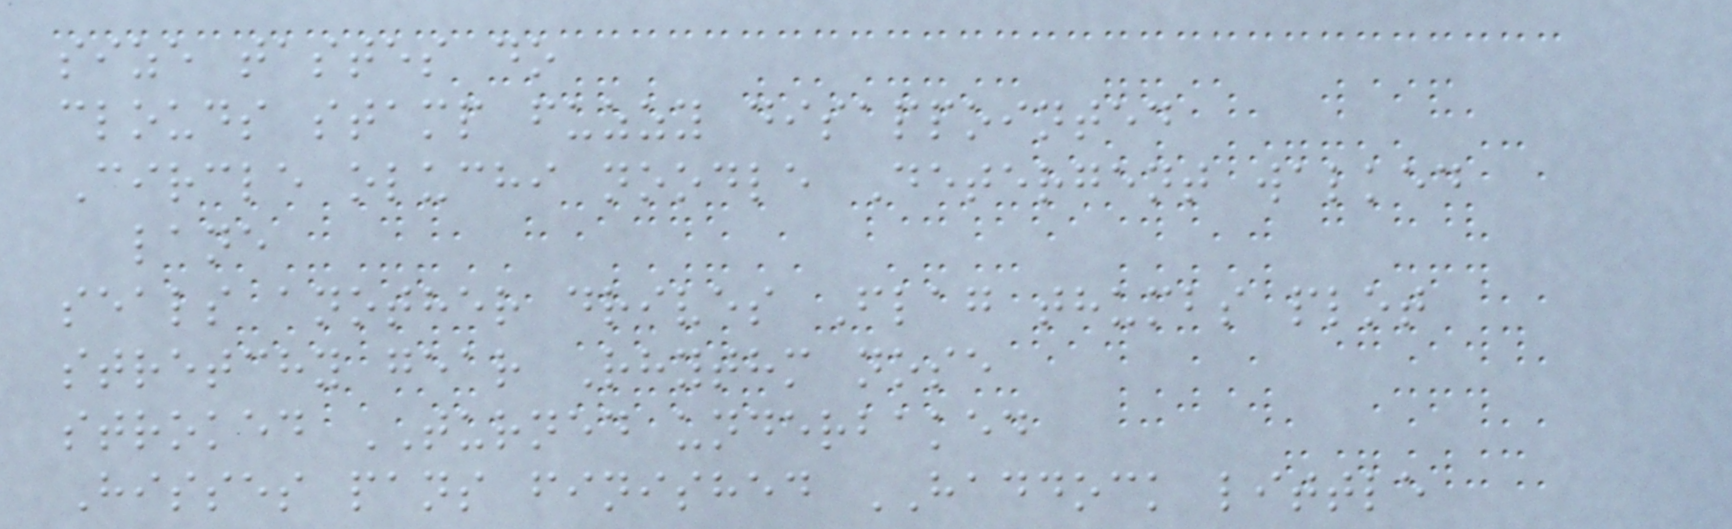size tastes do
clouds stamp fuzzy disappointed
Circle oluchi noodle Detergent walked
lane
seals another drives Flag thumbs plot
stretchy gear Rhythm nose
stroked TURNED underbaked
Hisses pans finished HADDOCK little
